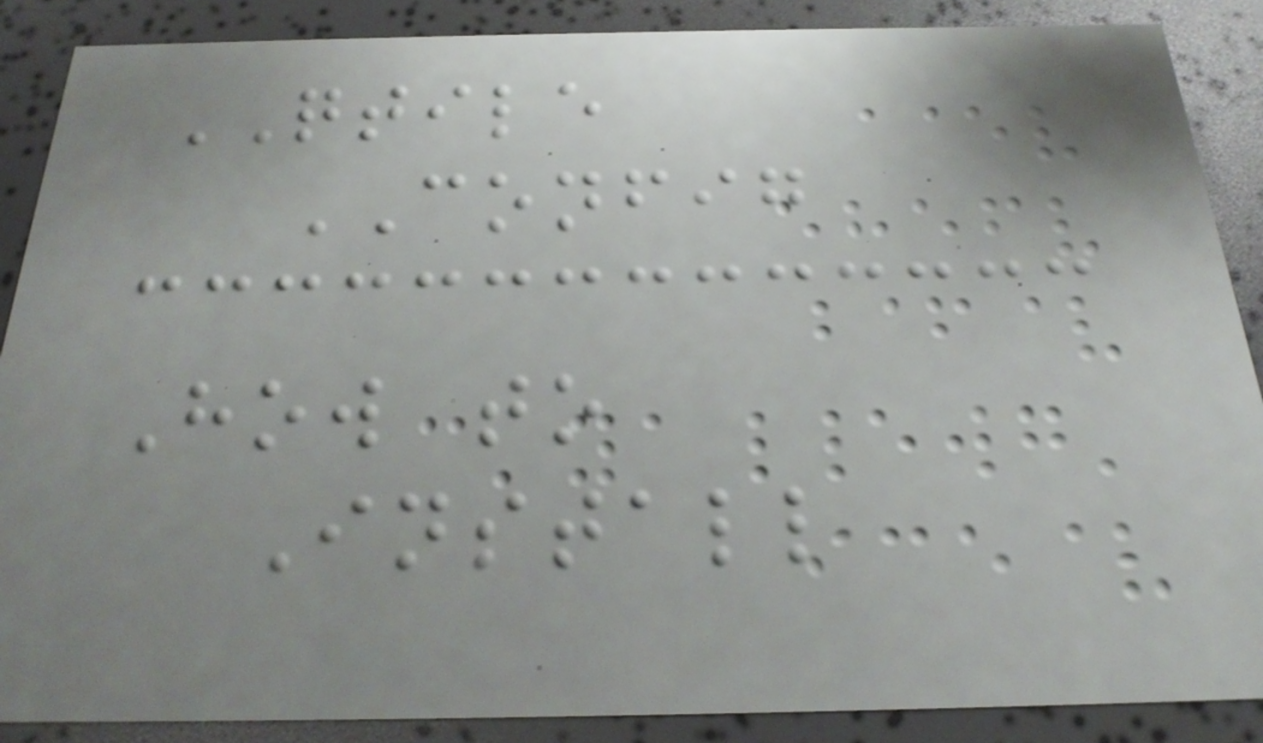QTILE
CONFIG
How to
Install
